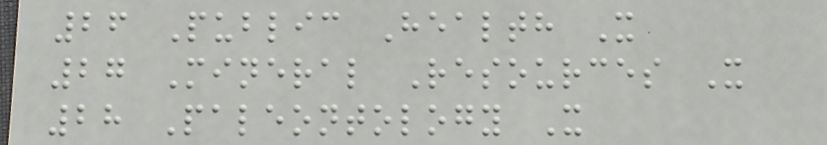26 Public Health X
27 Mineral Resources X
28 Paleontology X
